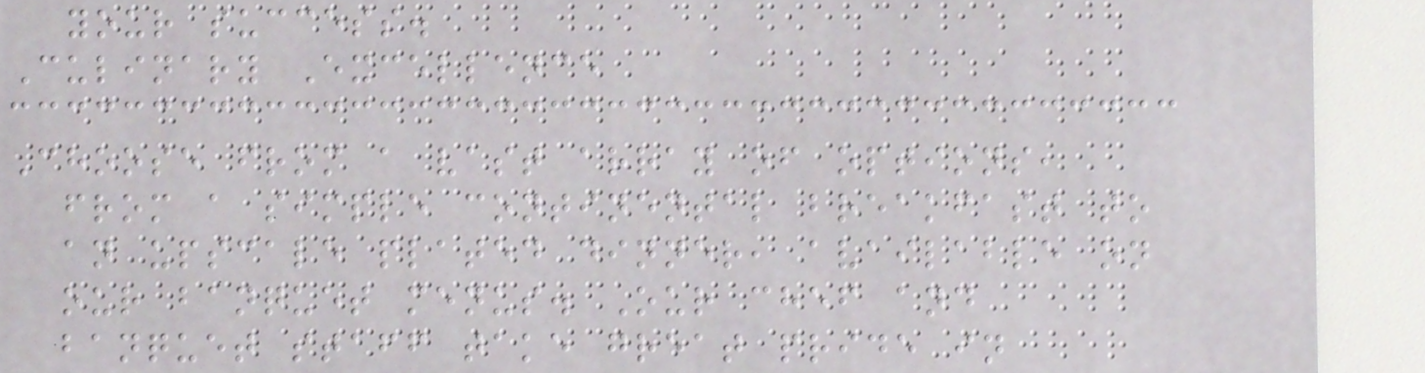your success.
Culinary Excellence
Choose from a vast array of options,
from a simple continental breakfast to
an upscale plated dinner, available on
our banquet menus. Our chef and
banquet staff take great pride in
